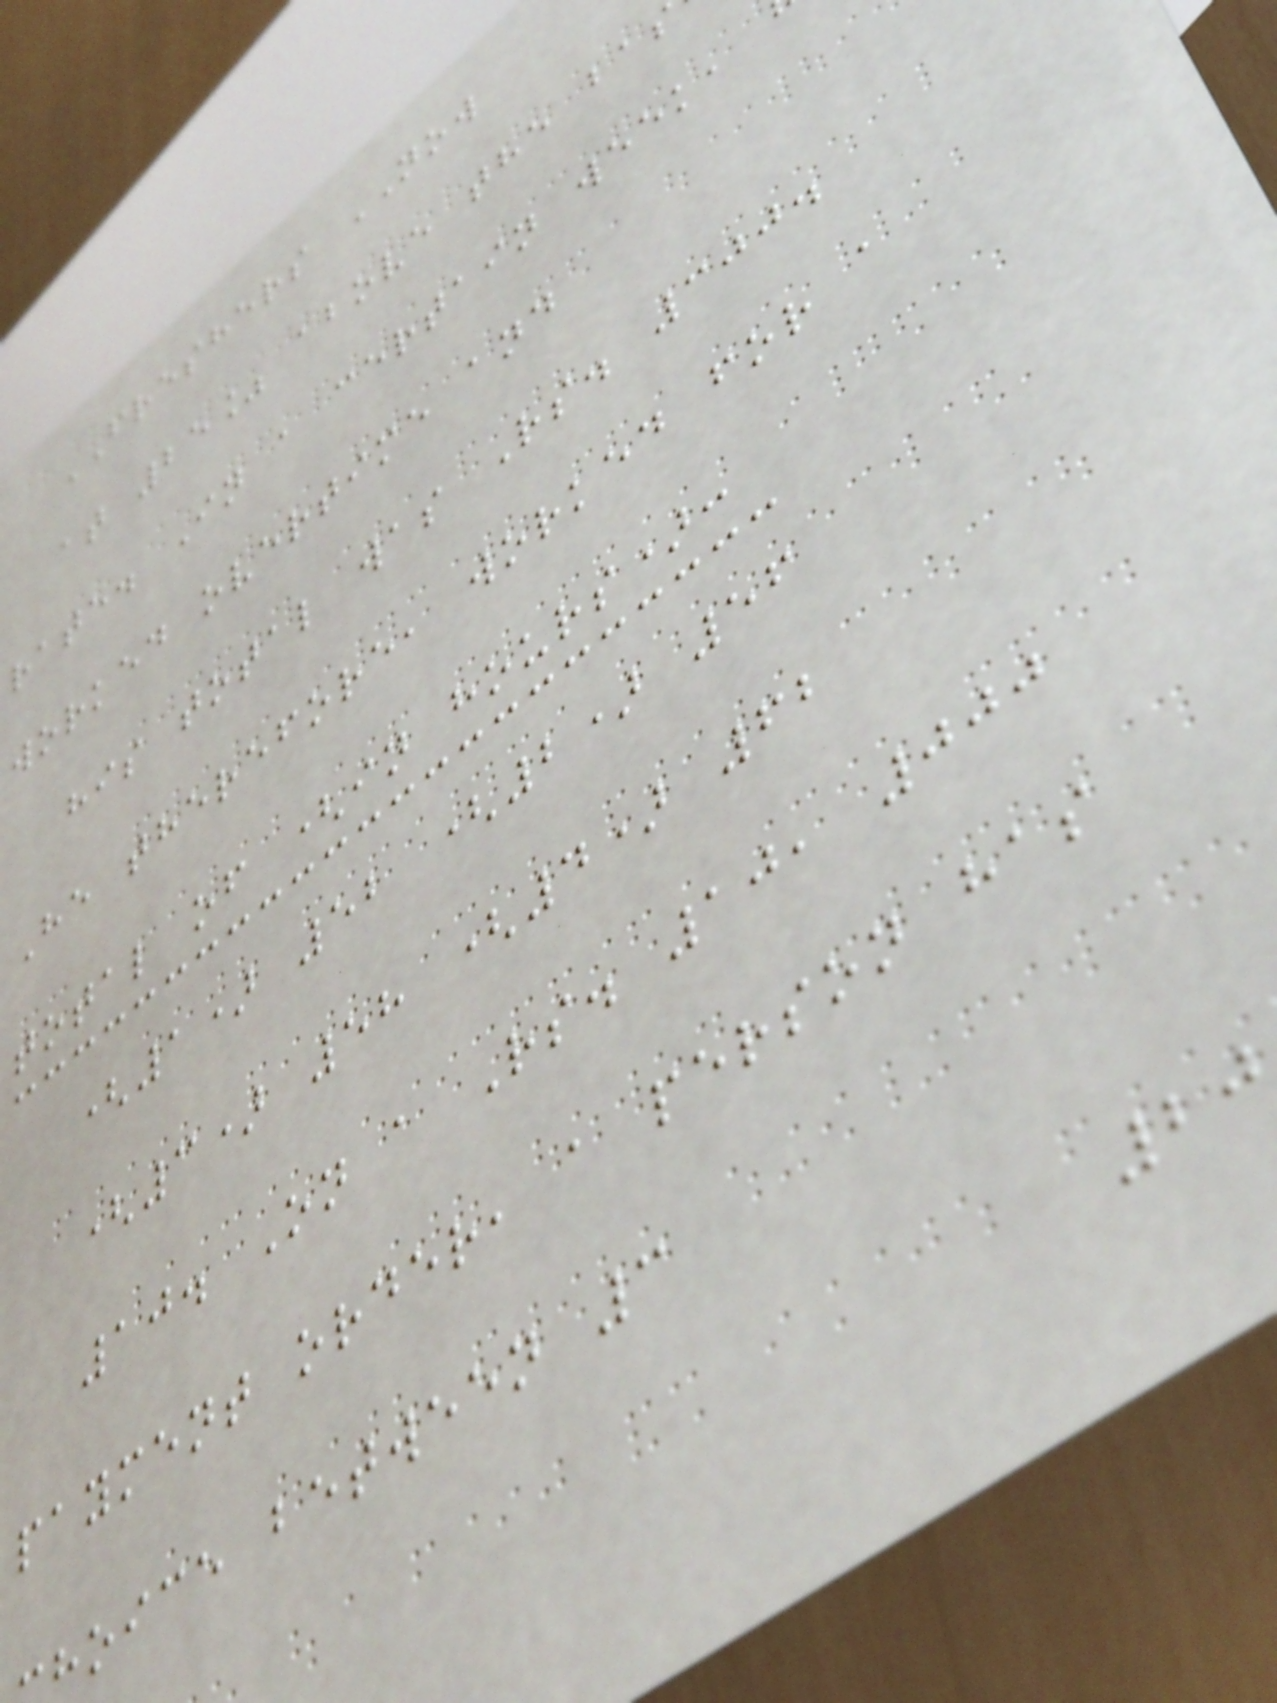FRESHERS NOW
at 25% above the bas
rate. In a certain week,
worked overtime and
his total was Rs. 300.
He therefore, worked for a
total of (in hours):
(1) 52 (2) 56
(3) 58 (4) 62
10. On a Rs. 10, 000
payment order, a person has
hoice between 3
